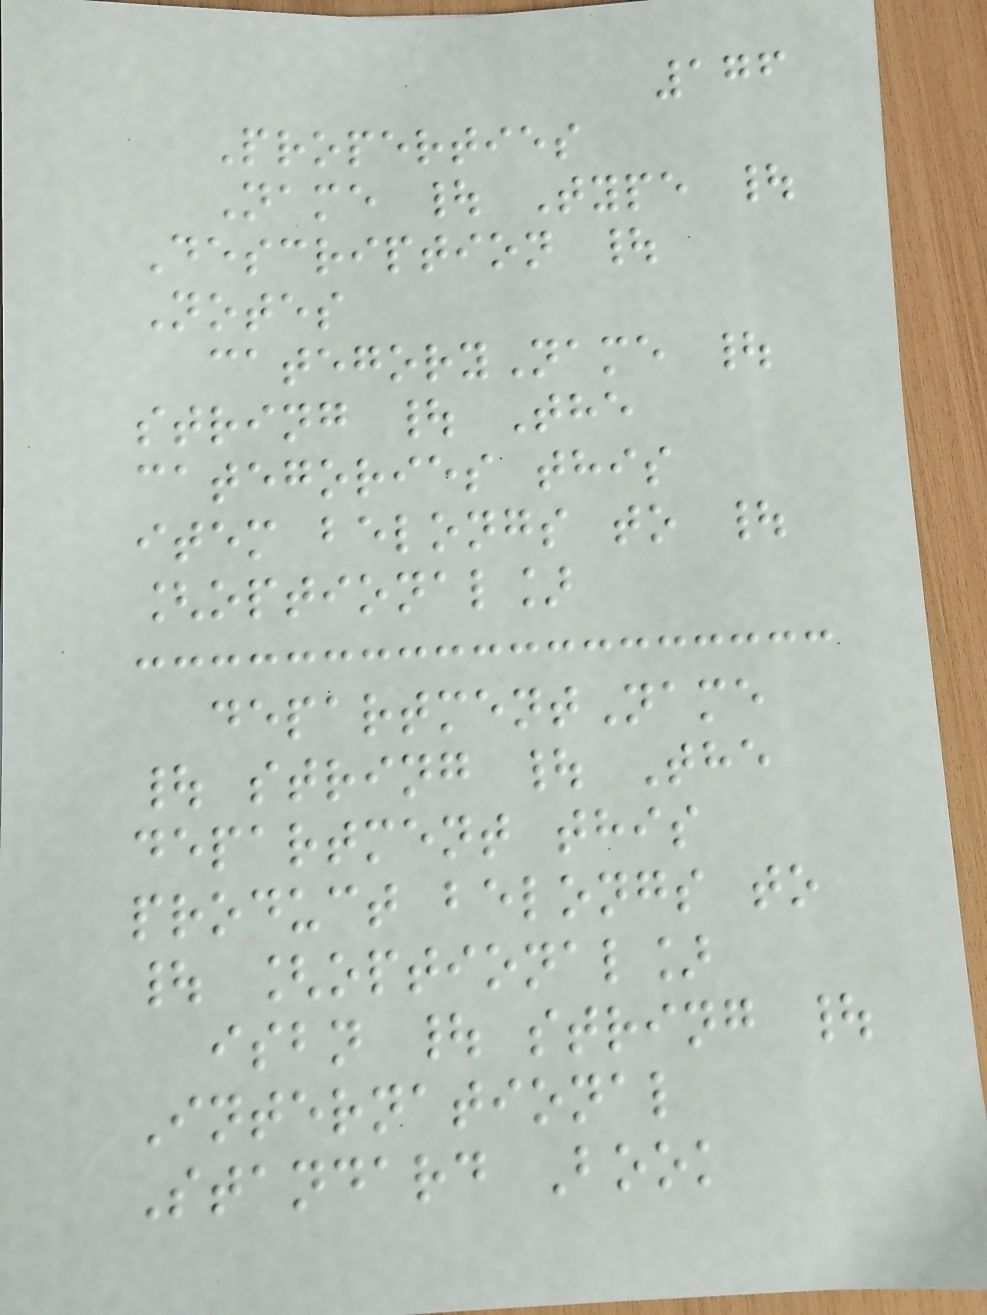176
Properties
Name | Type |
Description |
Notes
categoryName |
string | The
categories this
item belongs to |
[optional]
departmentName
| string | The
department this
product belongs to
| [optional]
isbn | string |
International
Standard Book
